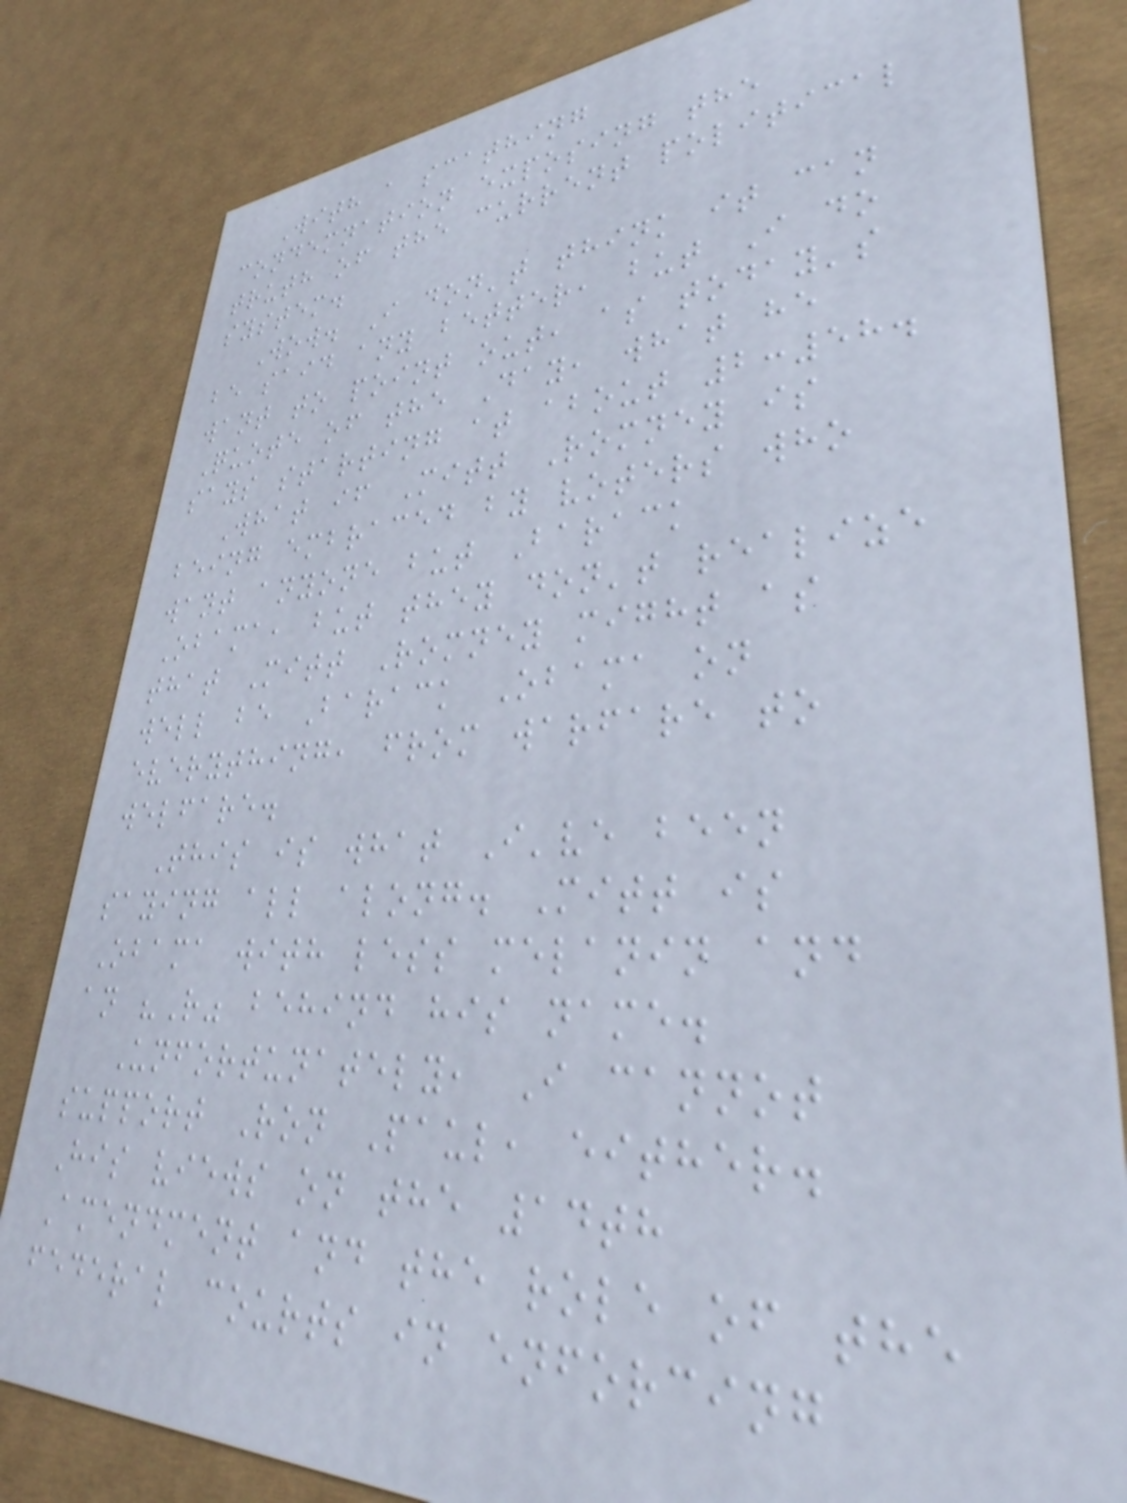With a scathing
condemnation exposing the
truth of the current political
system.
Wow. I don't think it can
be said any better, but I do
want to point out, as today's
Quote of the Day, what he
says starting at about 2:58.
What if Mitt Romney is
being embraced by voters who
want anyone but Barack
Obama, but they don't realize
that Mitt Romney might as
well be Barack Obama on
everything, from warfare to
welfare.
This is what I've been
saying all along. Mitt is
Obama with less melanin and
an "R" behind his name.
Unfortunately, I cannot
support Ron Paul, either.
His views on the 14th
Amendment and the role of the
federal courts in enforcing
